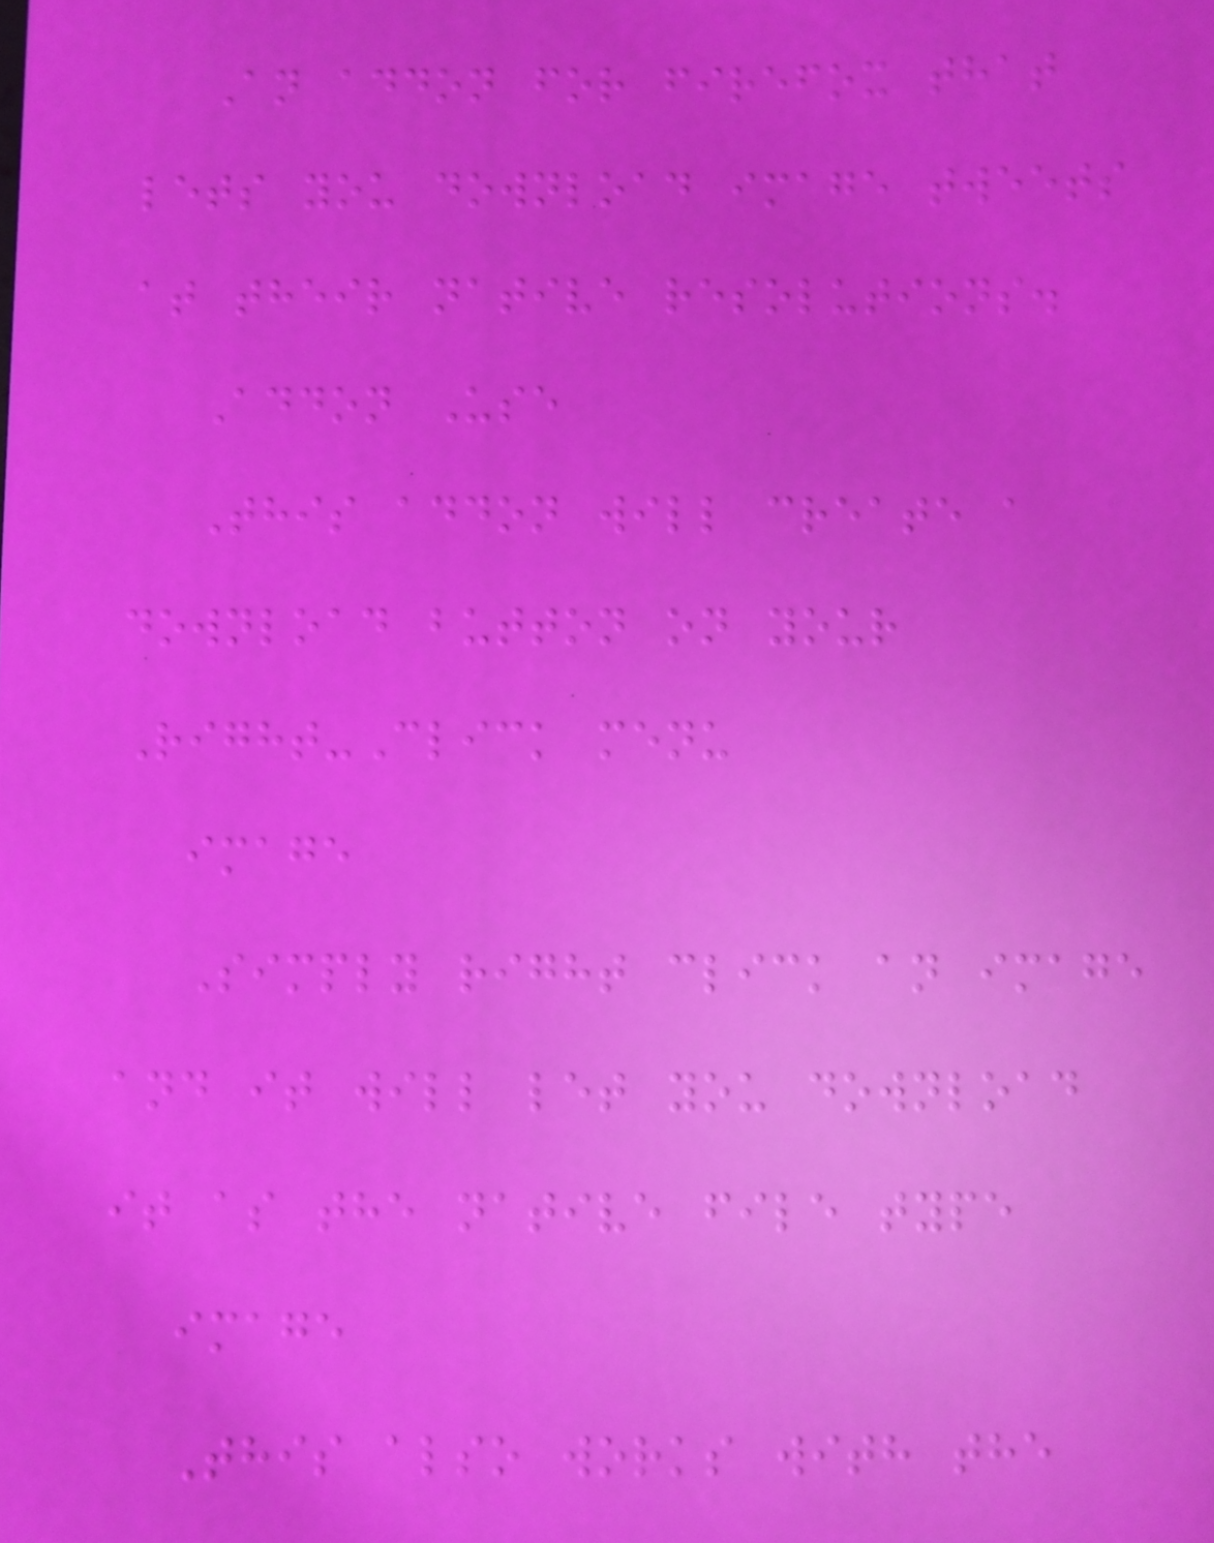An addon for firefox that
lets you download image tweets
at their native resolutions.
Addon Use
This addon will create a
download button on your
Right-Click menu
image
Simply right click an image
and it will let you download
it as the native file type
image
This also works with the
